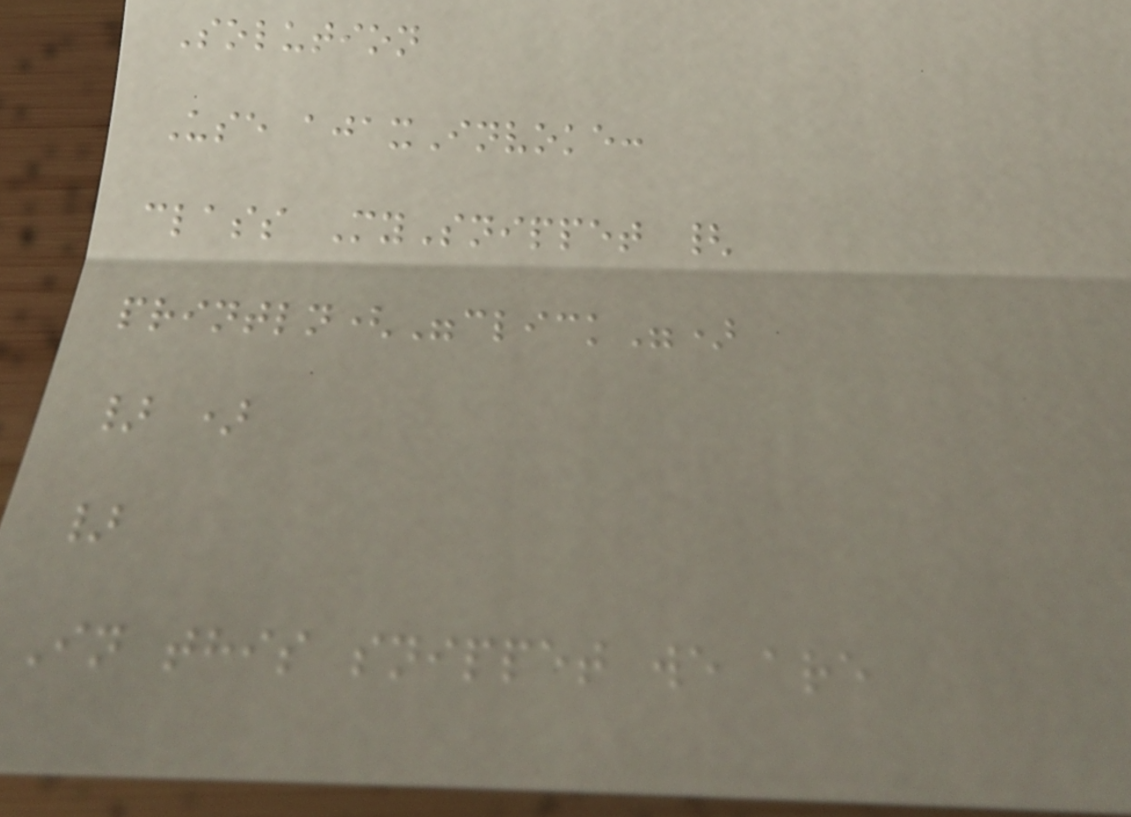Solution
Use ajaxInvoke:
class MySnippet {
println("click")
} )
}
In this snippet we are
